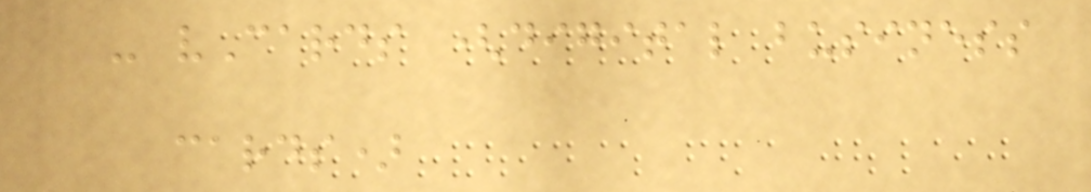- vCards (digital business
cards)
